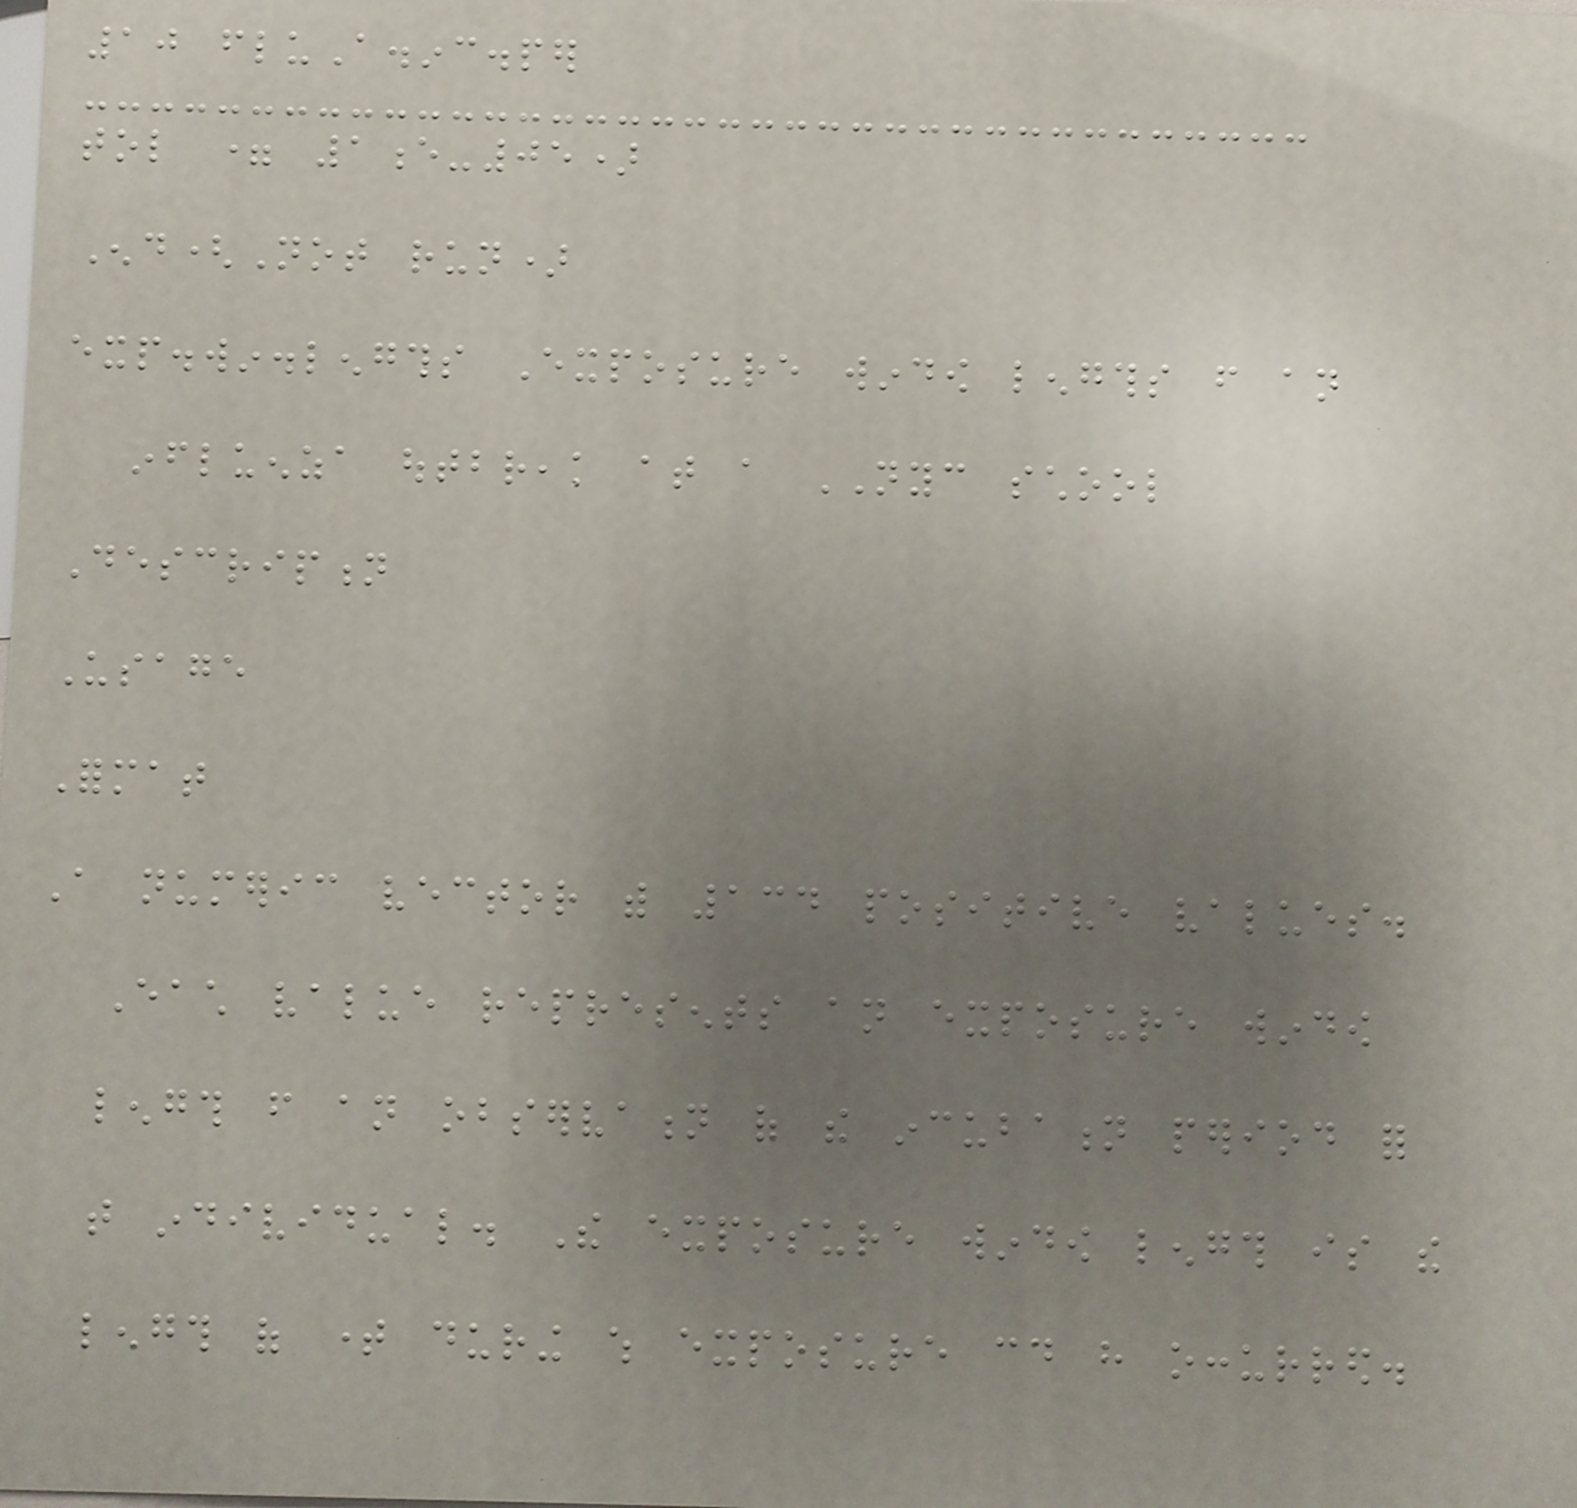10 fluA.inc.per
tol = 1e-05)
End(Not run)
exp.win.lengths Exposure window lengths from an
influenza outbreak at a NYC school
Description
Usage
Format
A numeric vector with 134 positive values.
Each value represents an exposure window
length from an observation of the incubation period for
that individual. The exposure window length is the
length of time during which exposure could have occurred.
